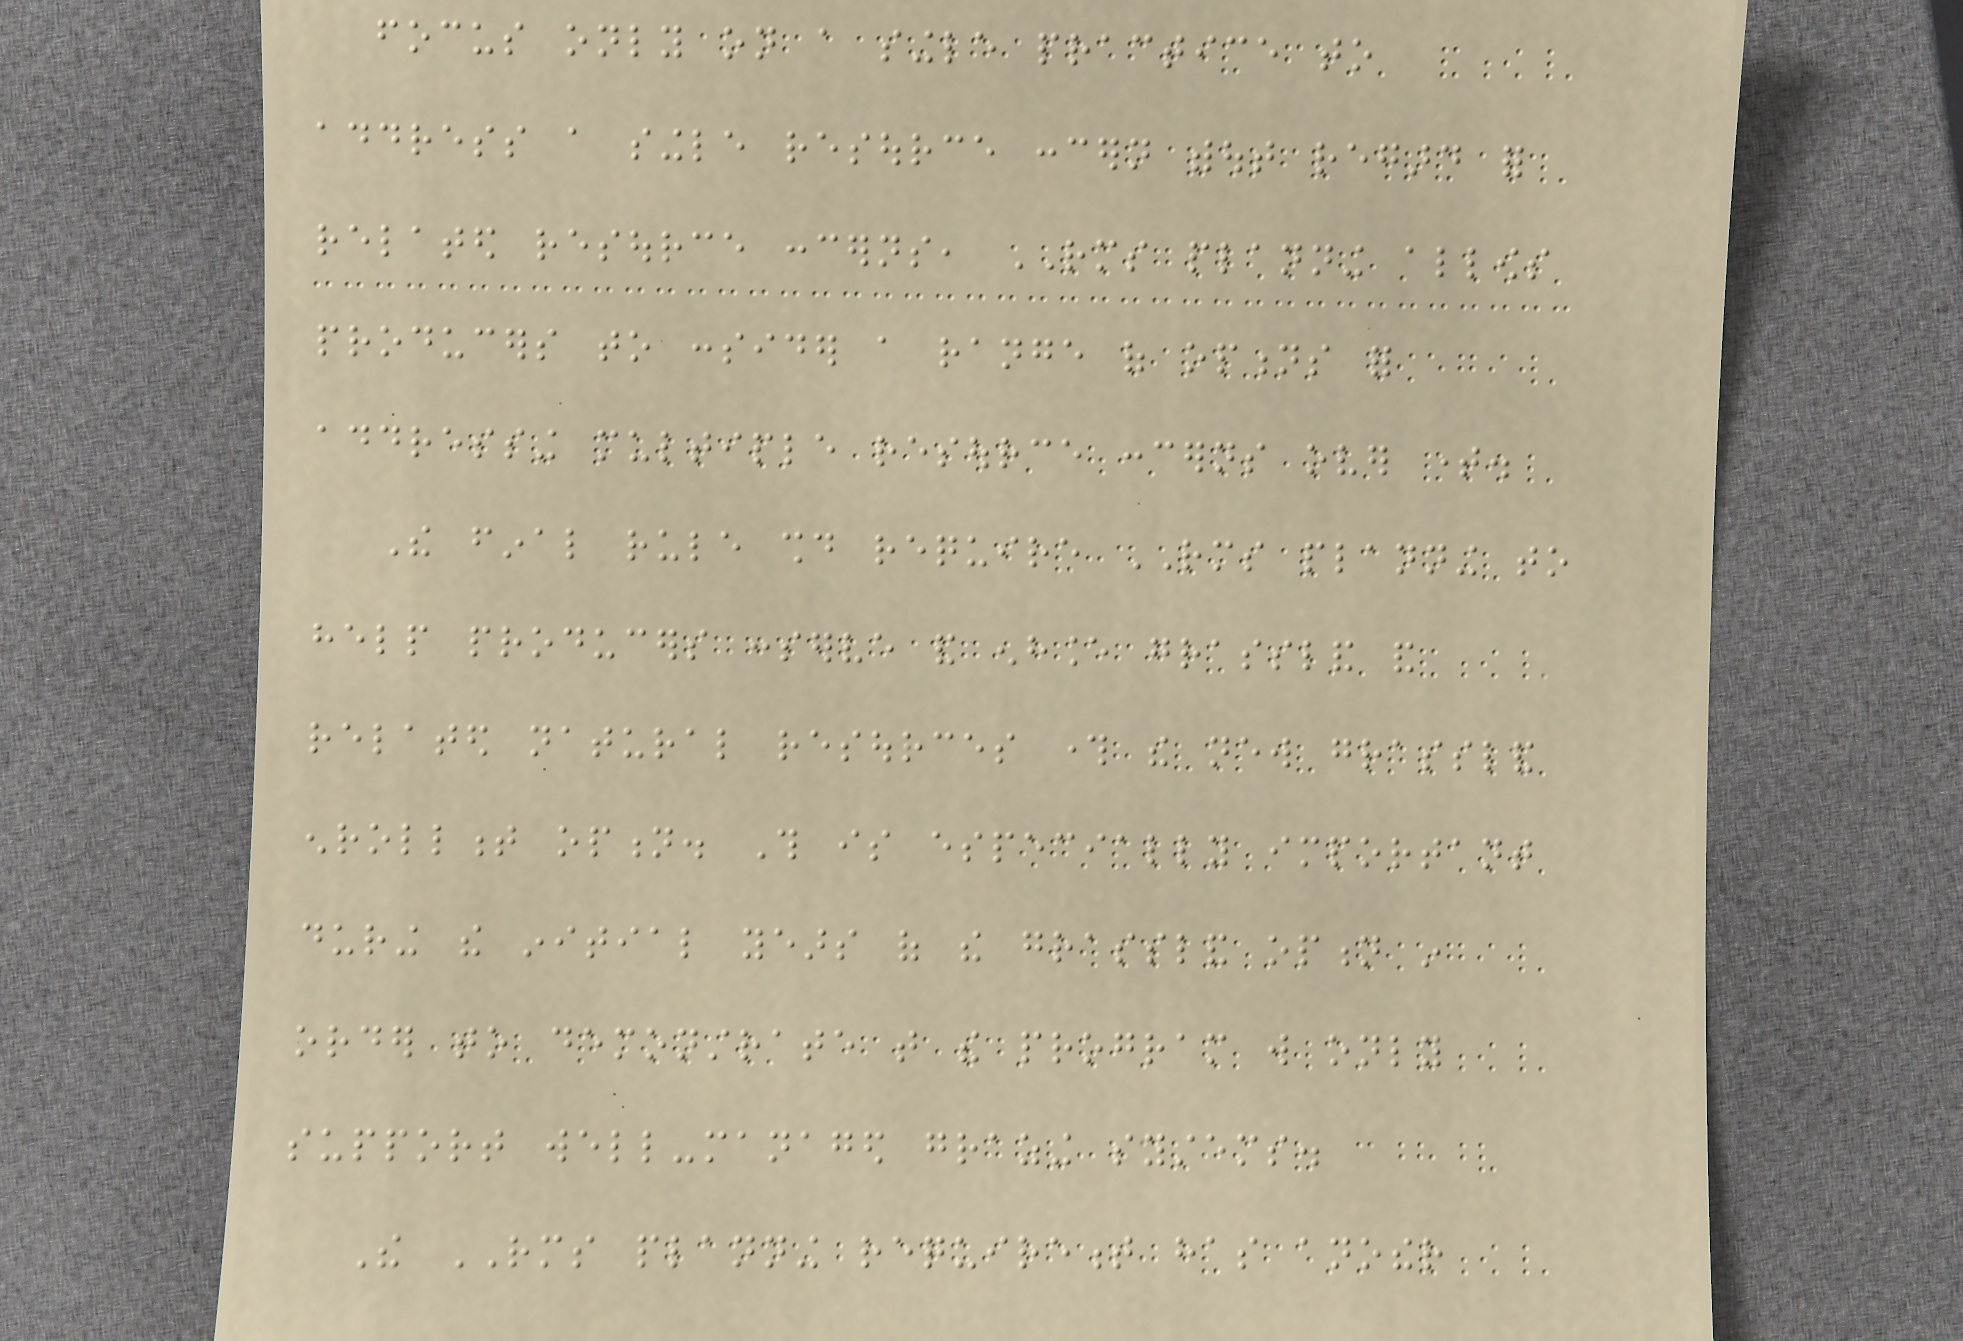focus only on a single practice to
address a single resource concern without regard for
related resource concerns, RMS planning allows
producers to consider a range of options for
addressing multiple resource concerns over time.
The final rule should require RMS planning to
help producers conserve and enhance grassland and
related natural resources through the new grassland
enrollment option. This is especially important
during the initial years of the grassland option in
order to demonstrate that the program will only
support well-managed grazing systems.
The RMS planning requirement has another
